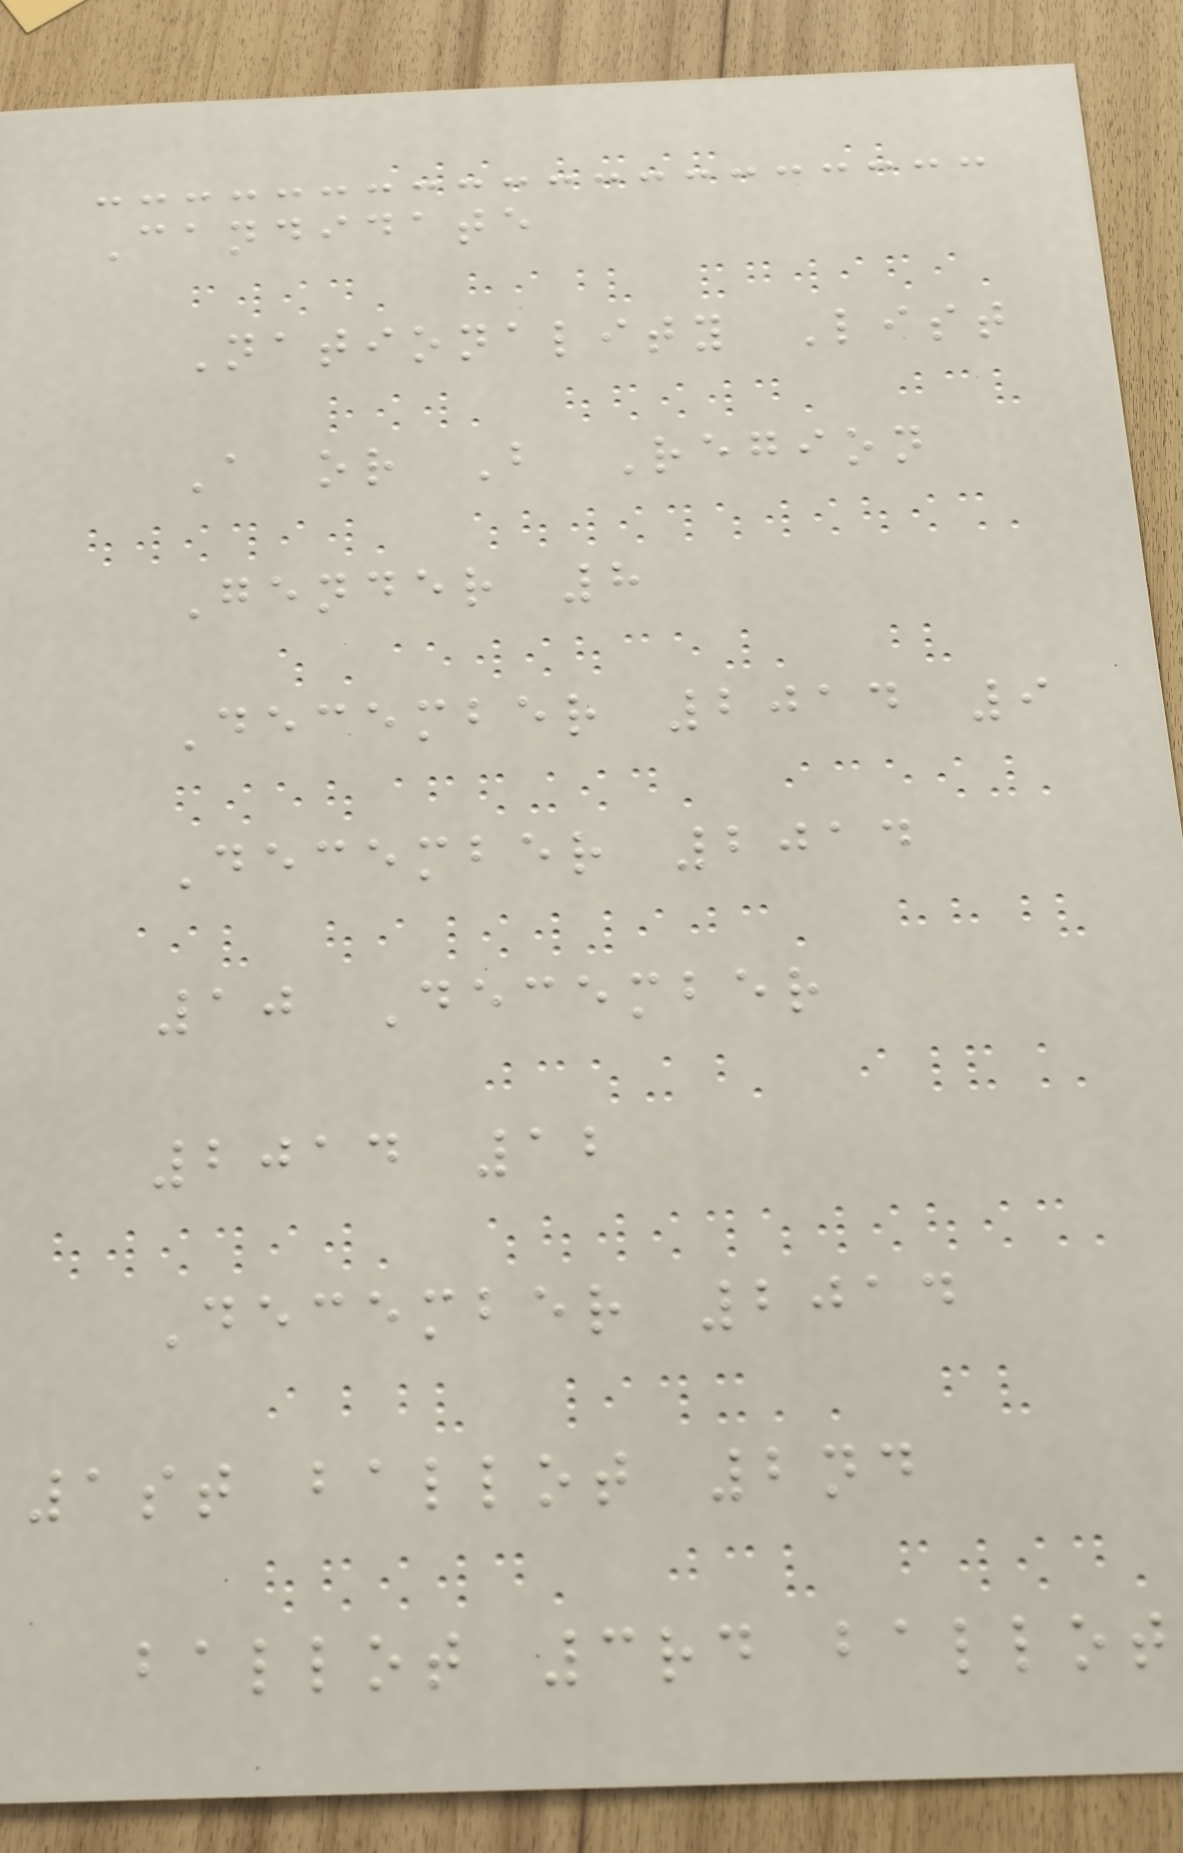Candidate
Nationality List
A or B Region
Gender 8
December 2014 9
December 2014
10 December
2014 12
December 2014
1st ballot 2nd
ballot 3rd ballot
